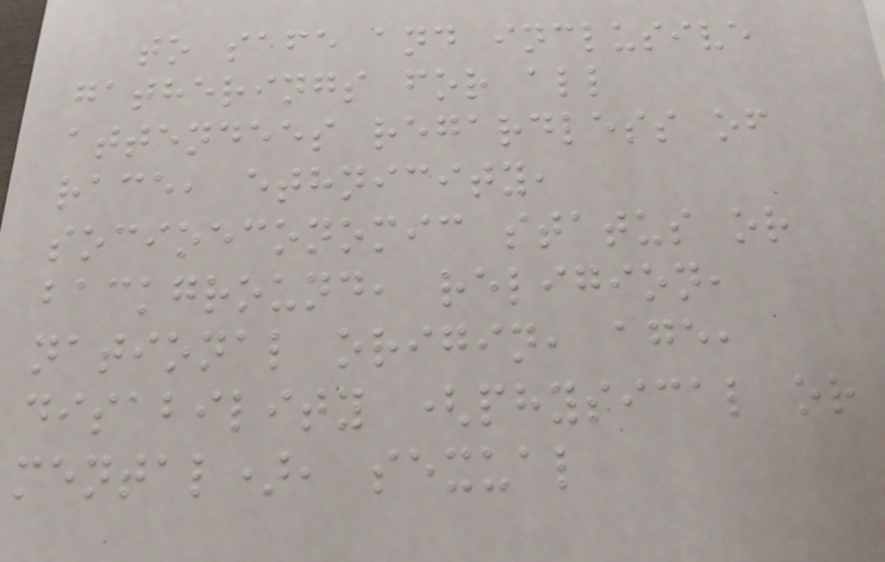to safe and inclusive
gatherings for all
attendees regardless of
race, ethnicity,
socioeconomic status or
background, religion,
national origin, age,
disability (physical or
mental), sexual
